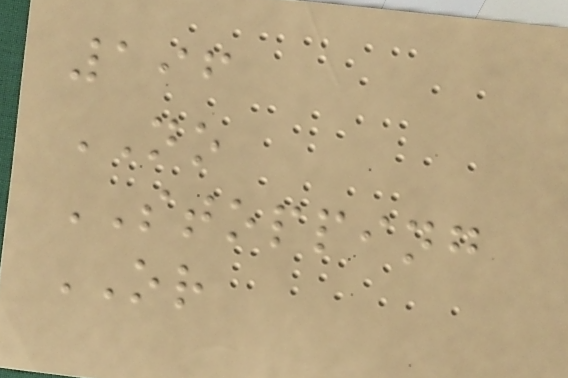196
NO
STOPPING
OR
